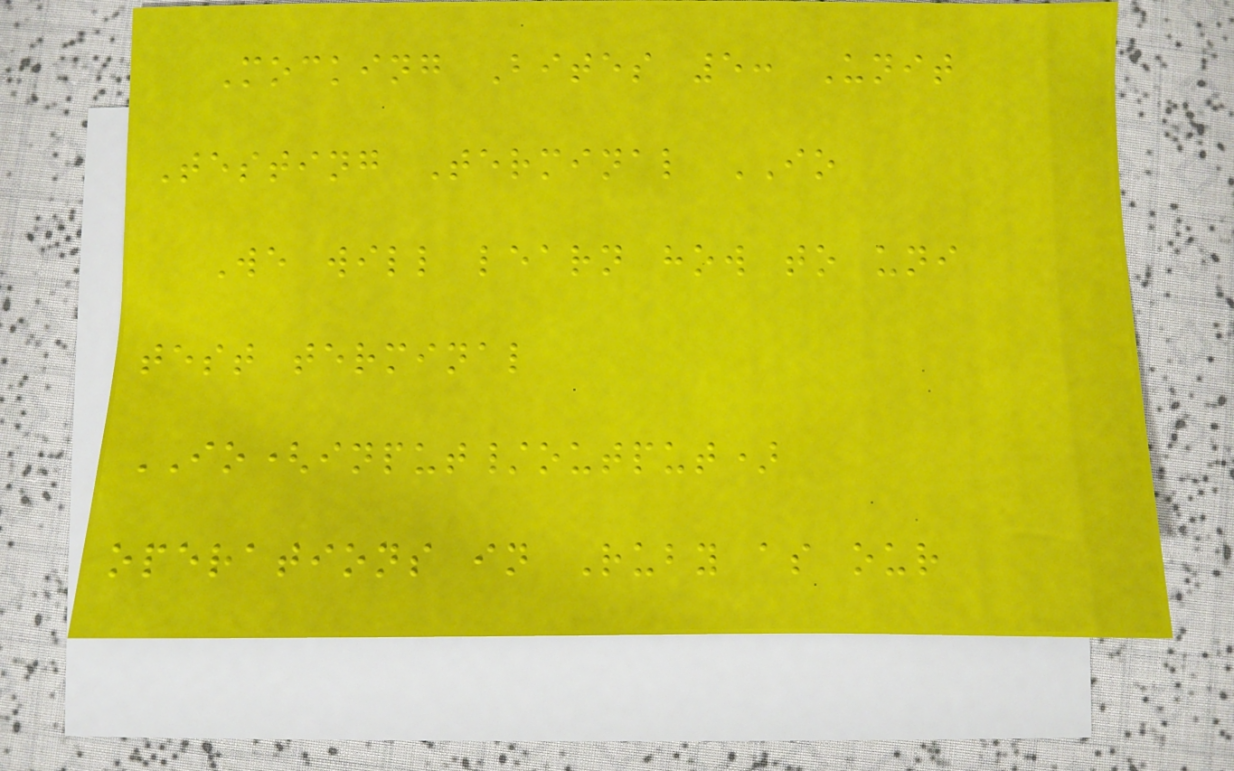Mocking Bites 5: Unit
Testing Terminal IO
We will learn how to uni
test terminal
IO(input/output)
operations in Ruby as our
